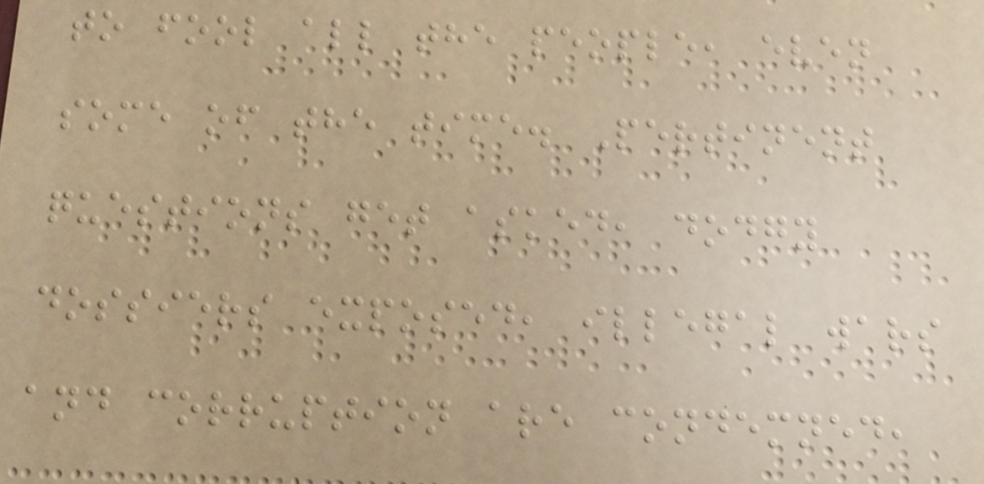to fool all the people, even
some of the time. Pertinent
questions get asked, dodgy
dossiers exposed, illegal wars
and corruption are condemned,
